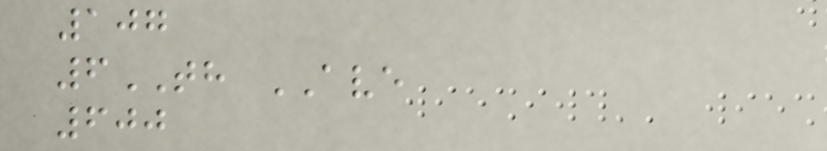107
6TH AVE
600
